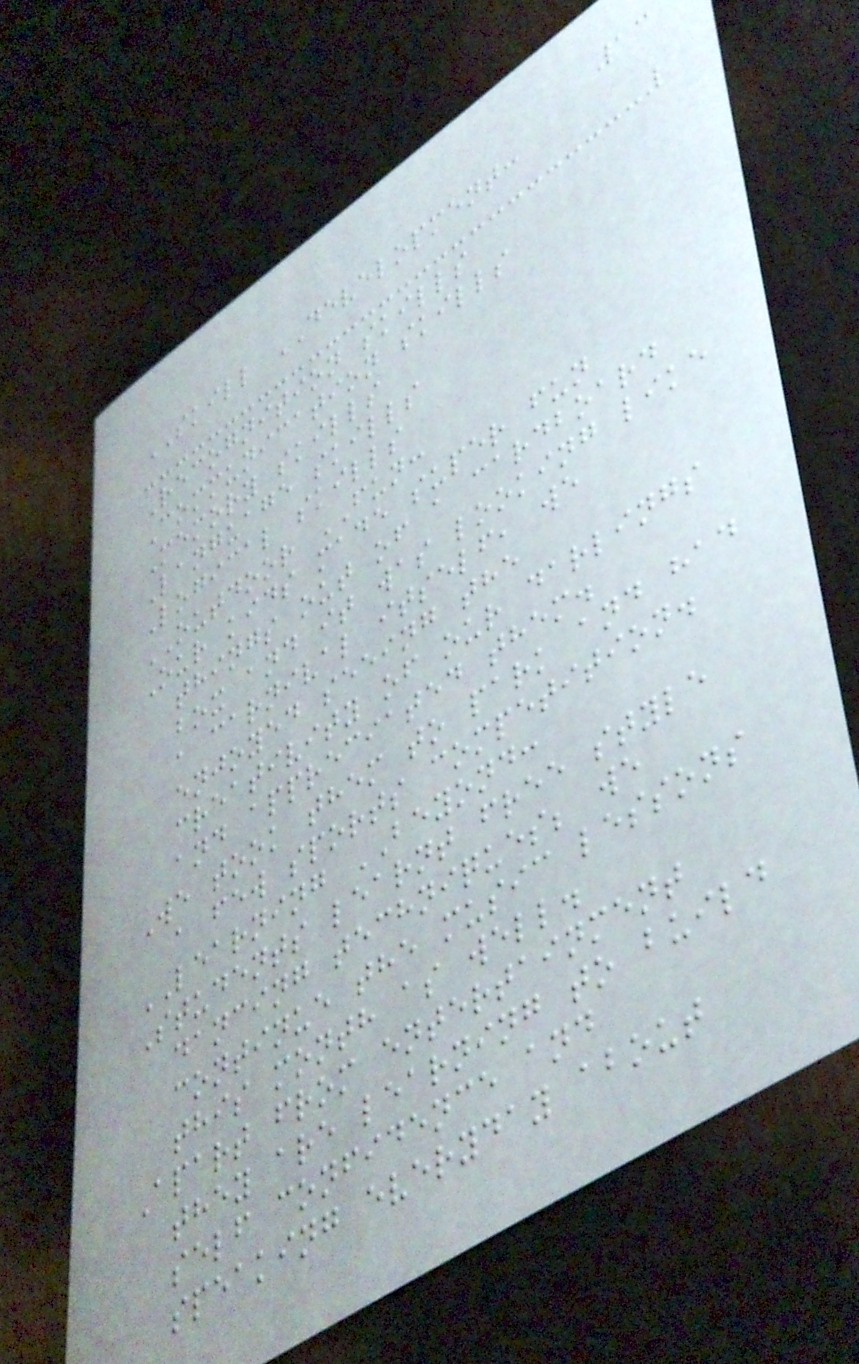13
SKILL DEVELOPMENT:
Recognition skills
Communication skills
Memory skills
Language skills
Logical skills
OUTDOOR FUN:
Our kids made super fun
things out of a cardboard
box and it was looking like
a carnival itself, we
enjoyed seeing the
creativity of our darlings
and appreciated them.
We took them to park and had
a few sports competition.
LEARNING BEYOND:
Students learnt free style
dancing techniques; we
continue the music lessons
this month as well.
Apart from entertainment
they are learning to build
self confidence and
speaking everyday about
